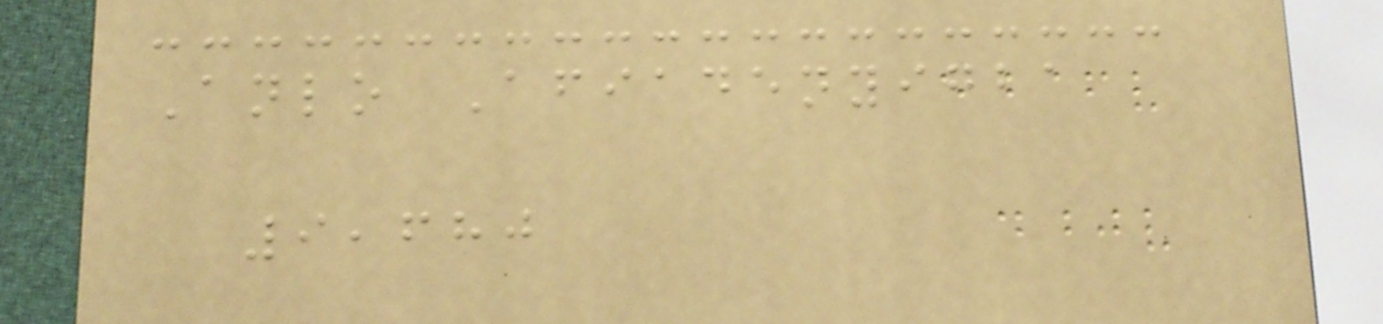Anlo Afiadenyigba
9,680
